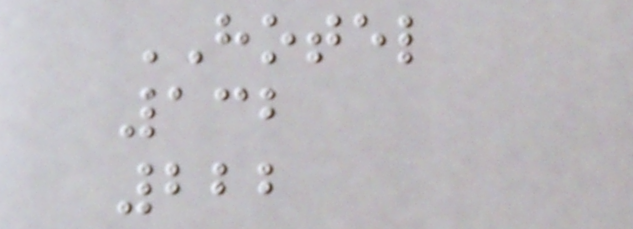HOTEL
132
222
